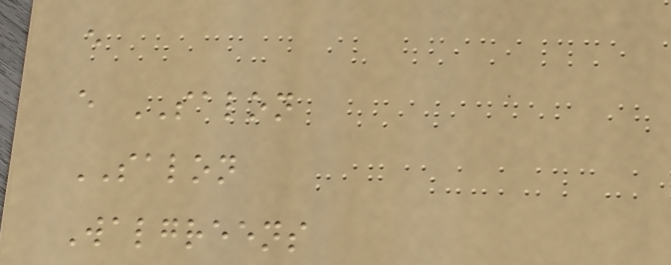e
e SALON
SALON
Walgreens
